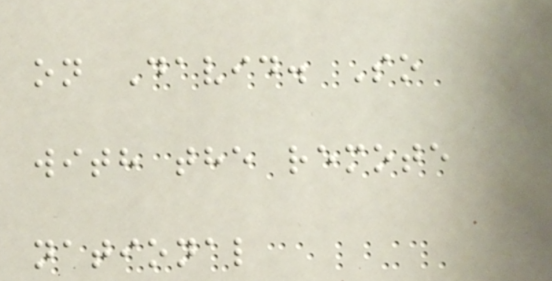on David. So
with the remote
national
